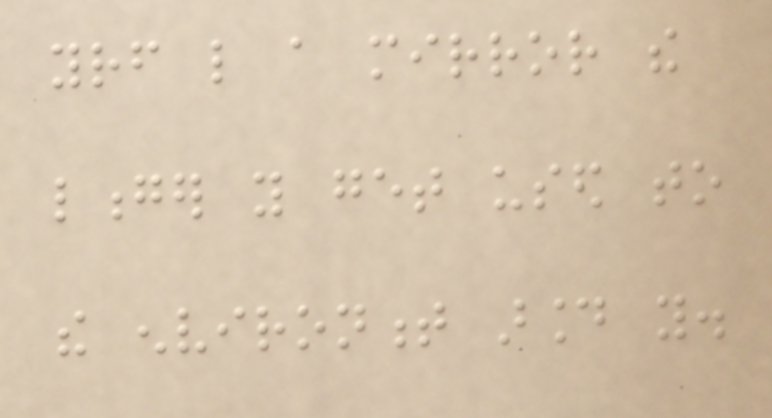yourself like a mirror the
longer you get used to
the environment around you.
